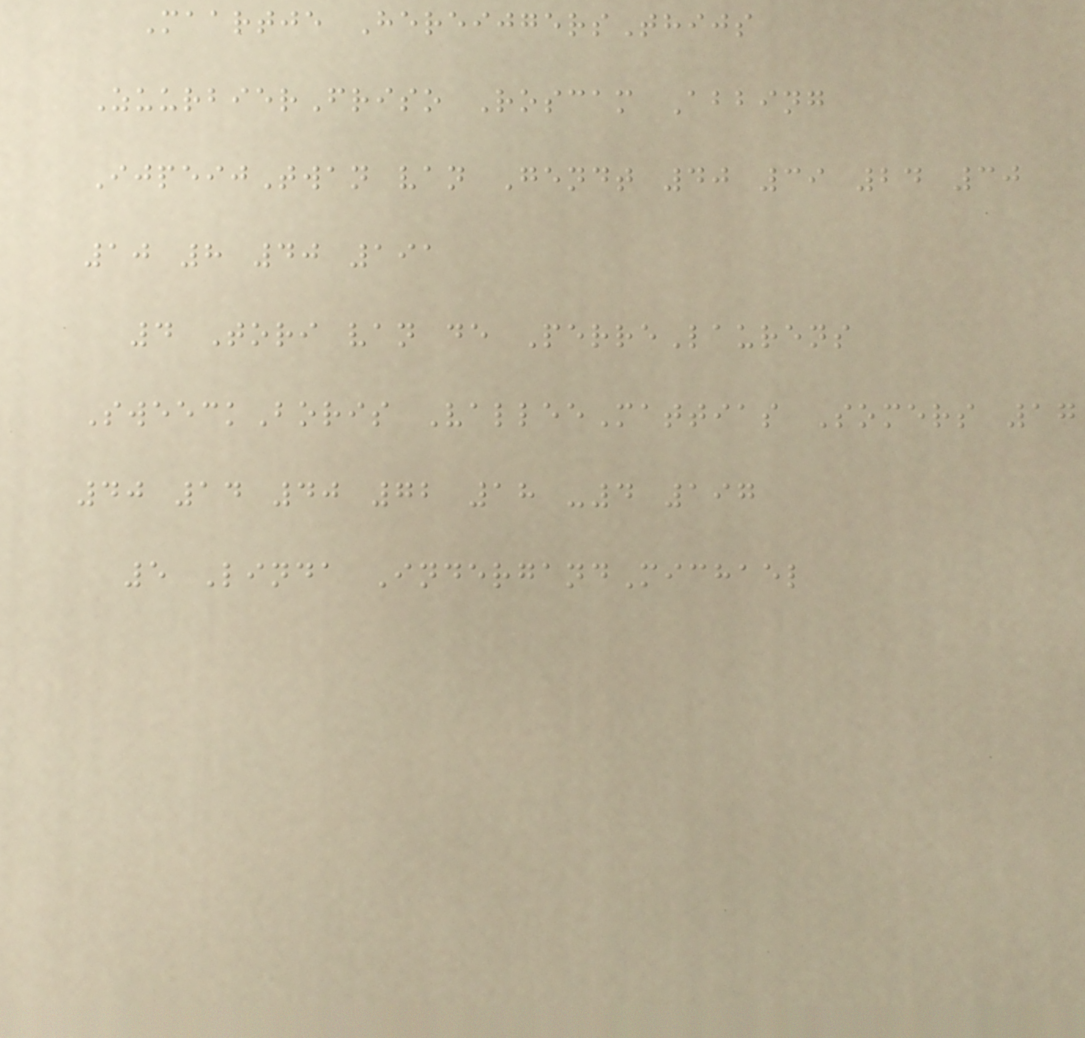Maartje HereijgersThijs
ZuurbierFriso Roscam Abbing
IjpeijTwan van Gendt 40 39 24 30
10 8 40 191
4 Tori van de PerreLaurens
SweeckBoris ValleeMattias Somers 17
40 14 40 72 18 -4 197
5 Linda IndergandMichael
